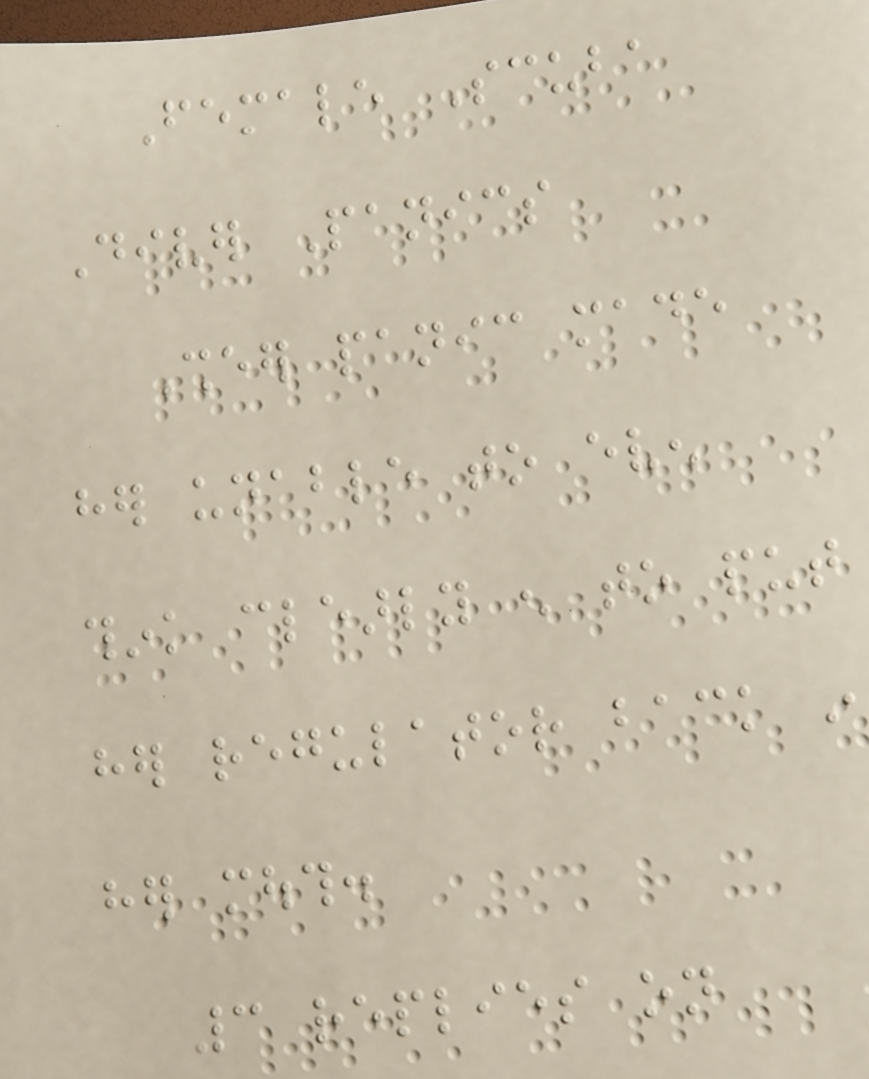Female Scuba
Diver Panics
Sheer panic made
her unable to even
think clearly enough to put
her regulator back in
her mouth.
3 replies on
